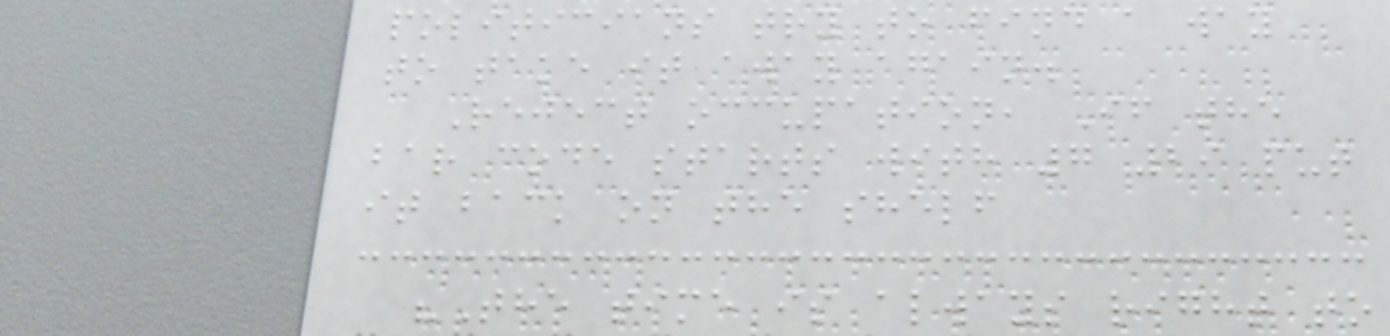politicians try to find a way
to take it away again.
Reject occupation, If the
bar code starts with 7 29 put
it back on the shelf
"The time is always right to
